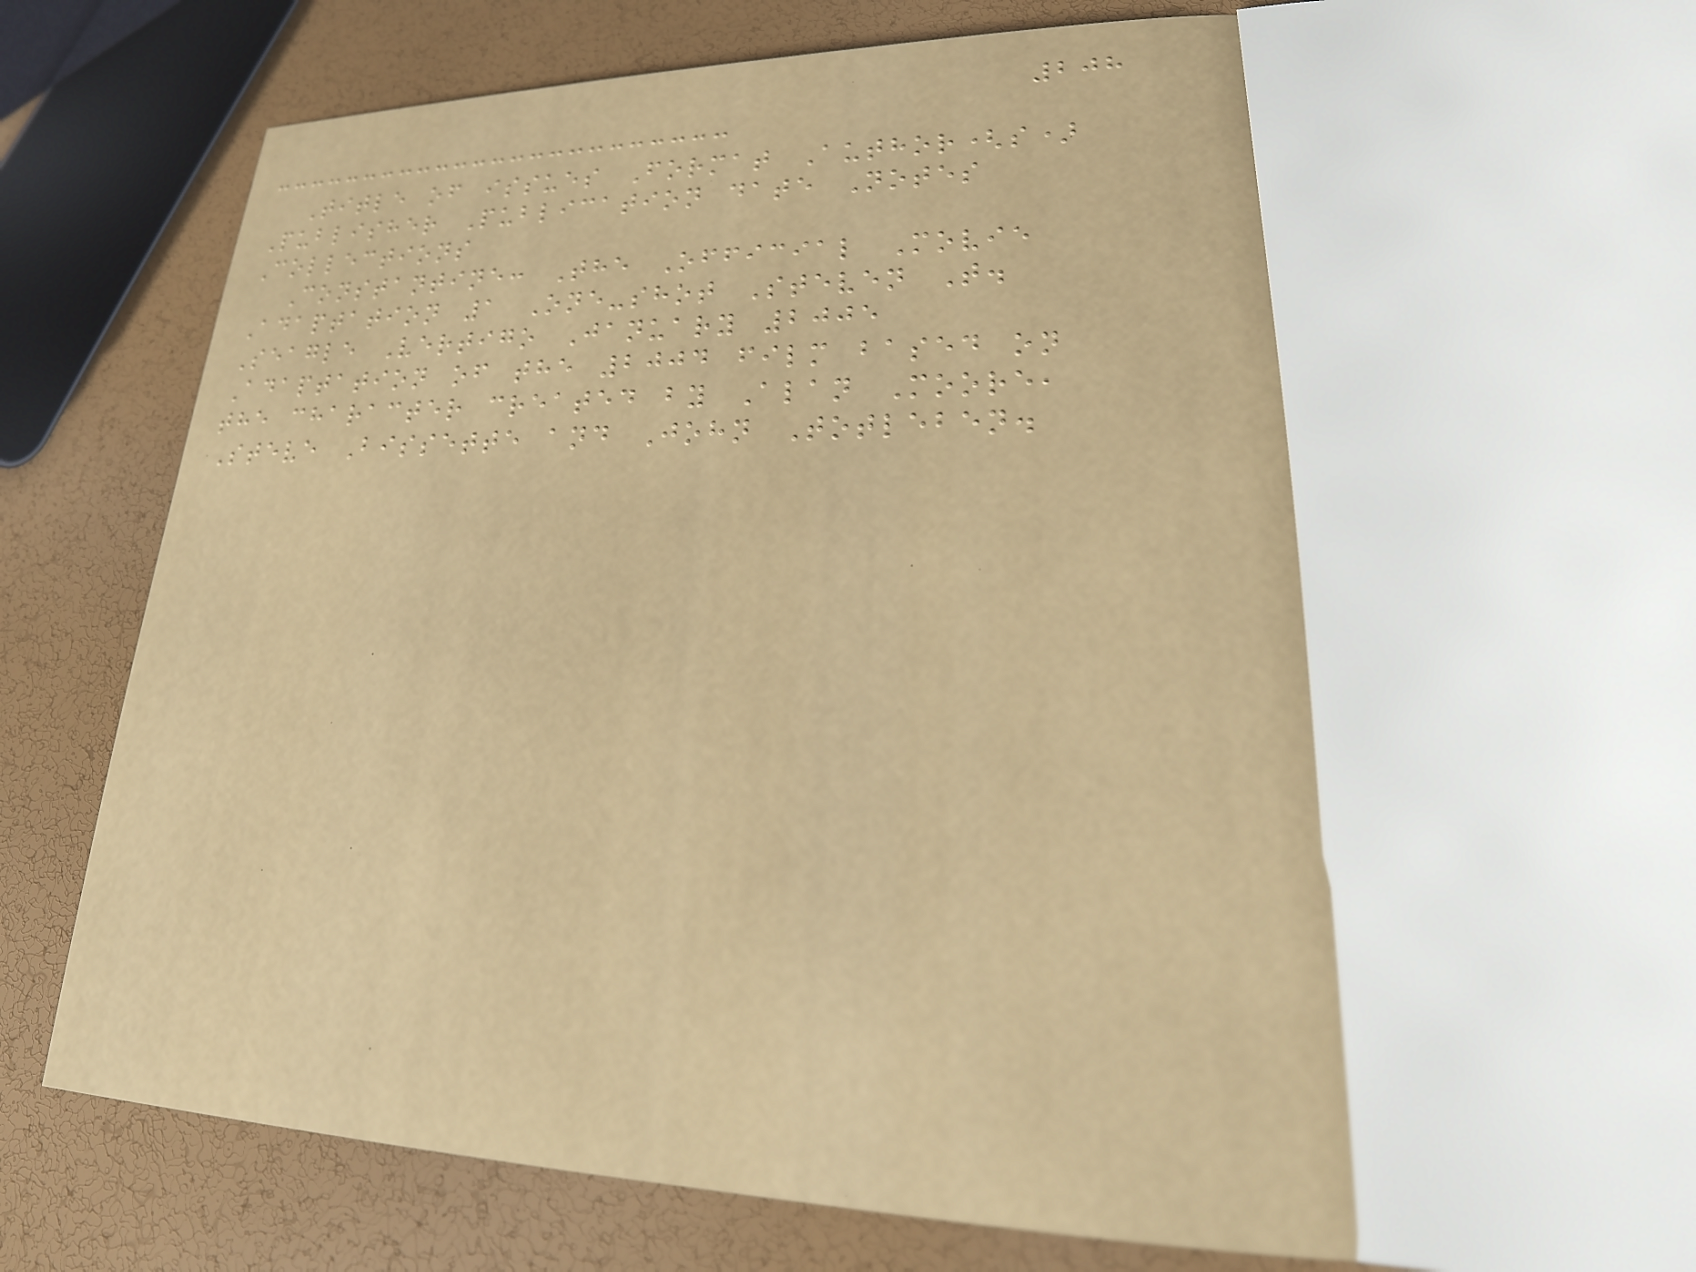208
Title of issues Format Author(s)
Publisher Publication date Notes
Collections
Constantine: The Official Movie
Adaptation 1 One-shot Steven T.
Seagle Vertigo January 2005
Adaptation of the 2004 film based on
the character created by Alan Moore,
Steve Bissette and John Totleben.
